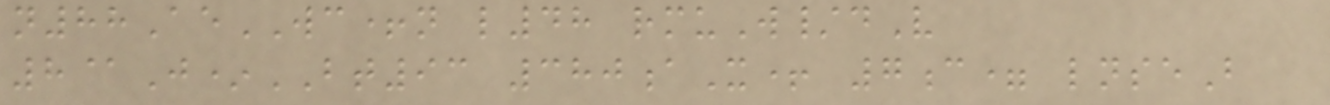n88AeWC+n l48 rmuW/dV
8@J*BT93 380aX+ 7c= lnseB
